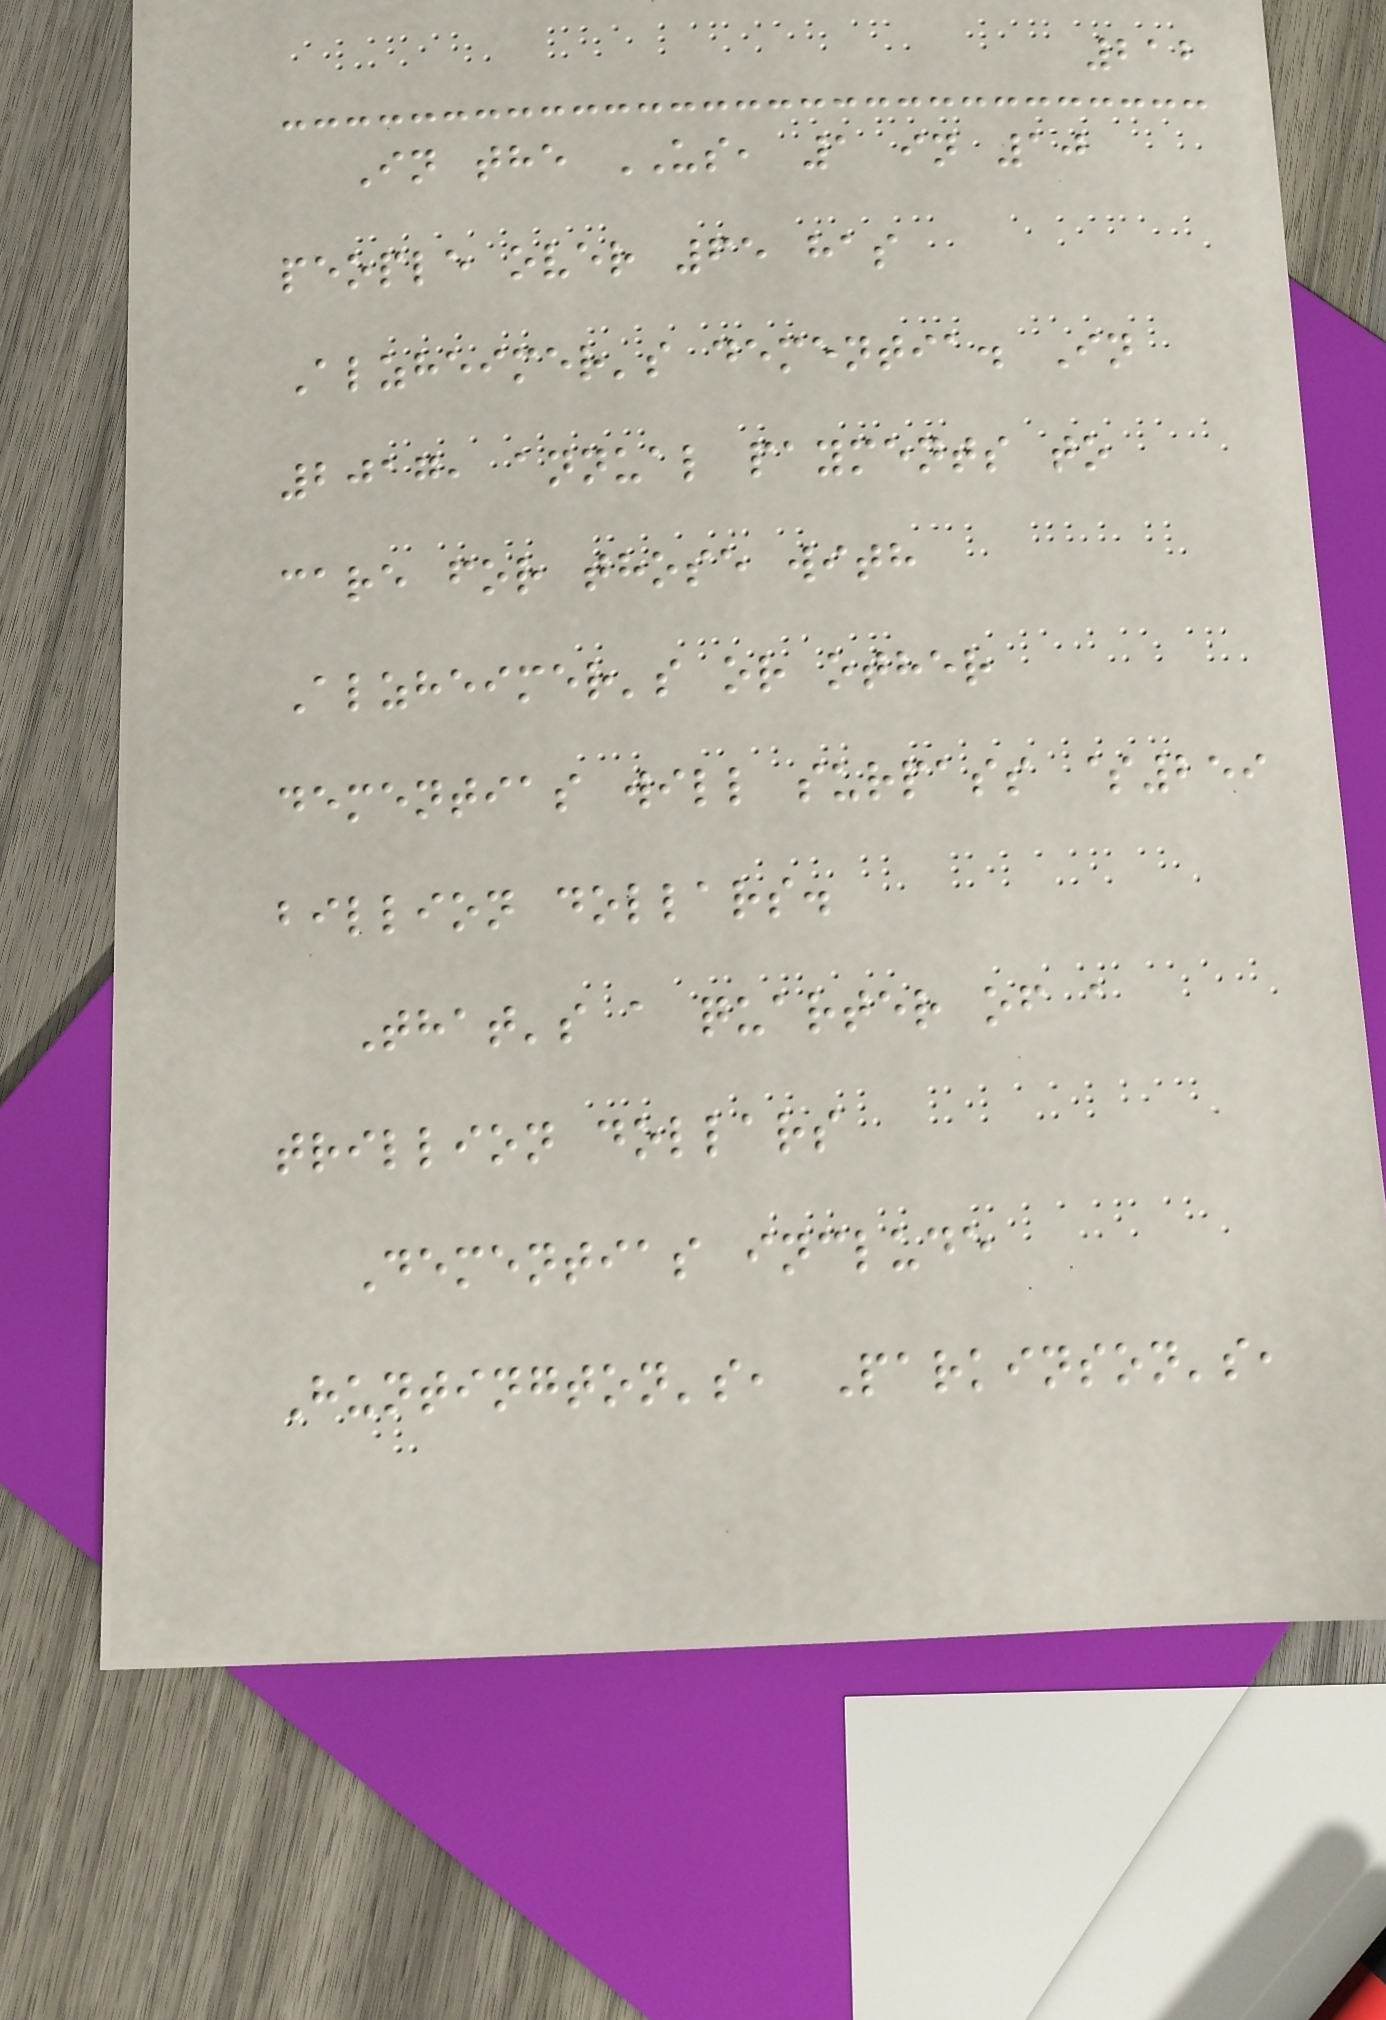212
In the US, 1 in 10
people over 65 has
Alzheimer's dementia. In
2017, annual payments to
care for those with
Alzheimer's or other
dementias will surpass $259
billion dollars.
That's a quarter of a
trillion dollars
Dementias include
Huntington's, Parkinson's,
